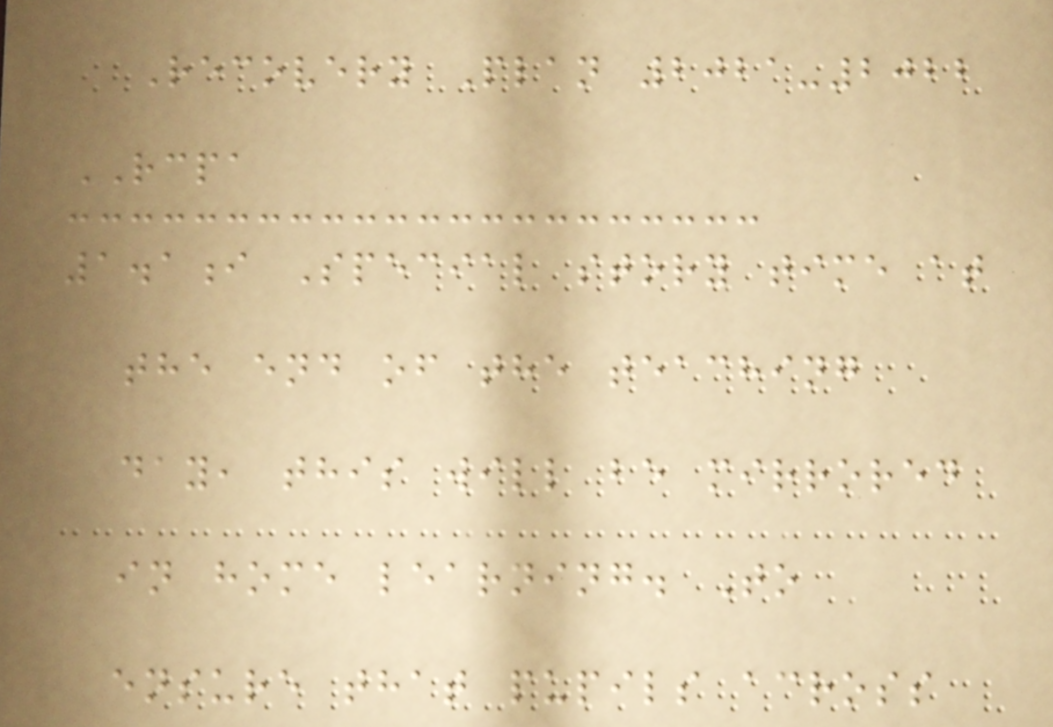Recovery Plan 2021-2022
RCPA
1.1i Special story time at
the end of the teaching
day, this will be mirrored
in home learning. To
ensure that pupils across
